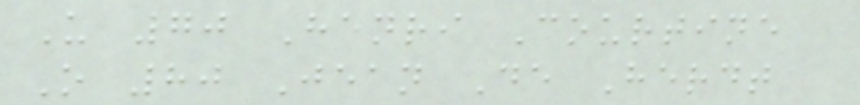U 70 Henri Courtine
O 80 Jean De Herdt
